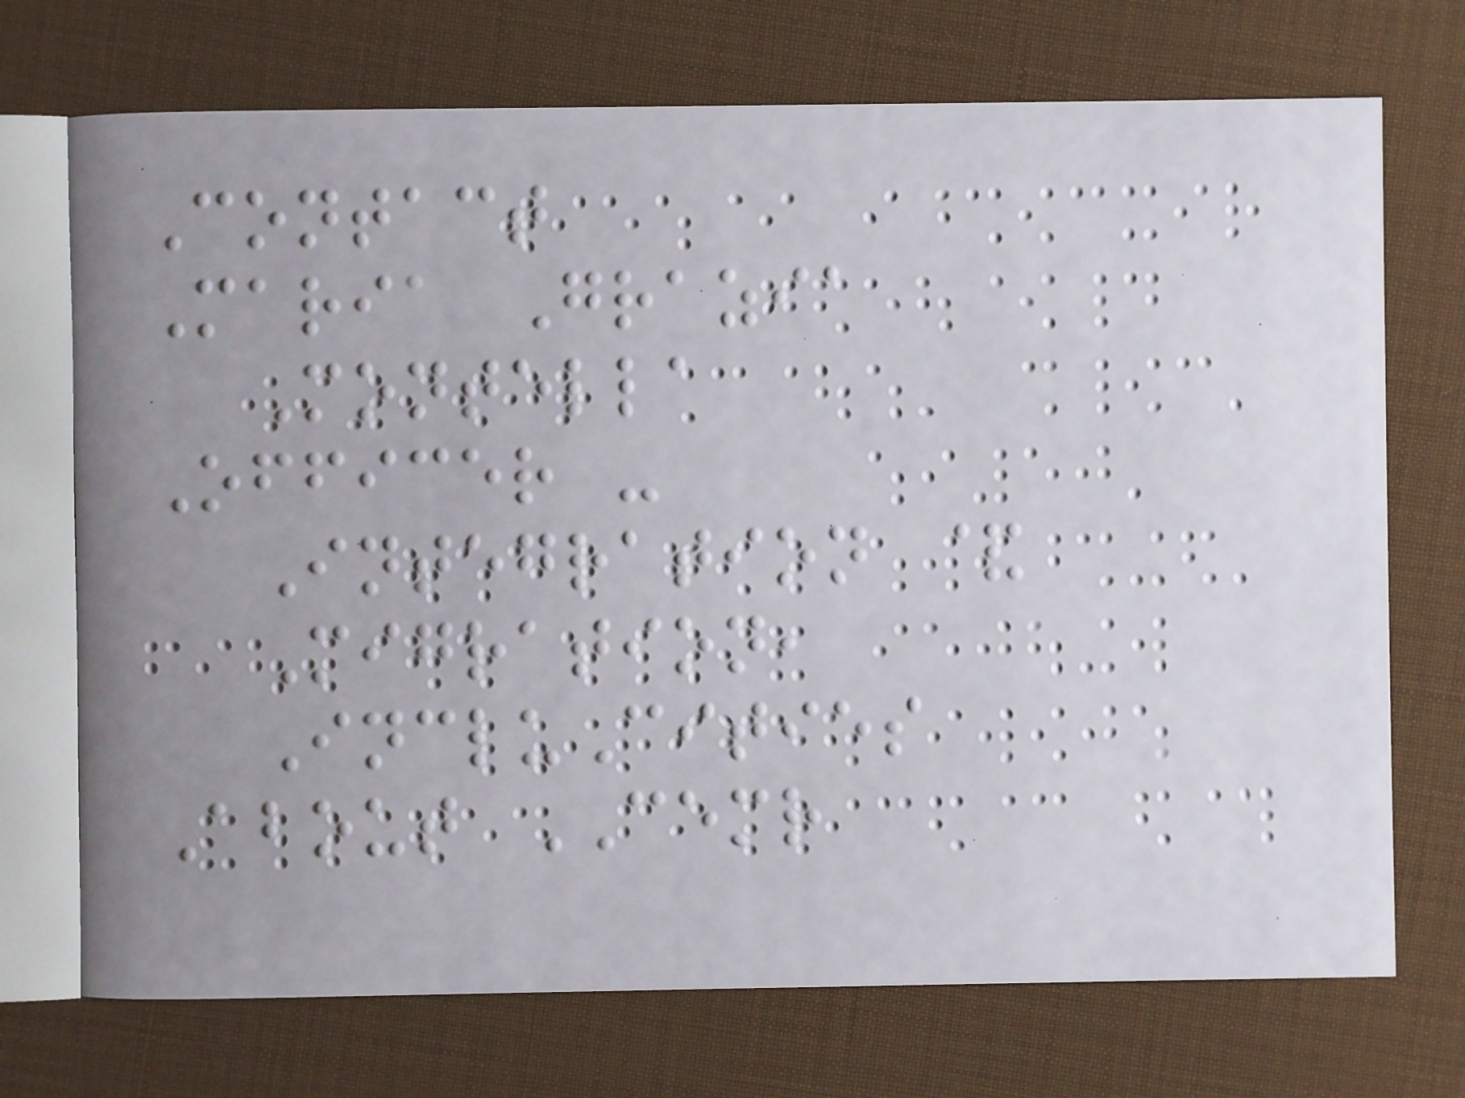Contact
Maria Grazia
Montella
Officer -
Integration &
Migration,
IncluCities
About CEMR
